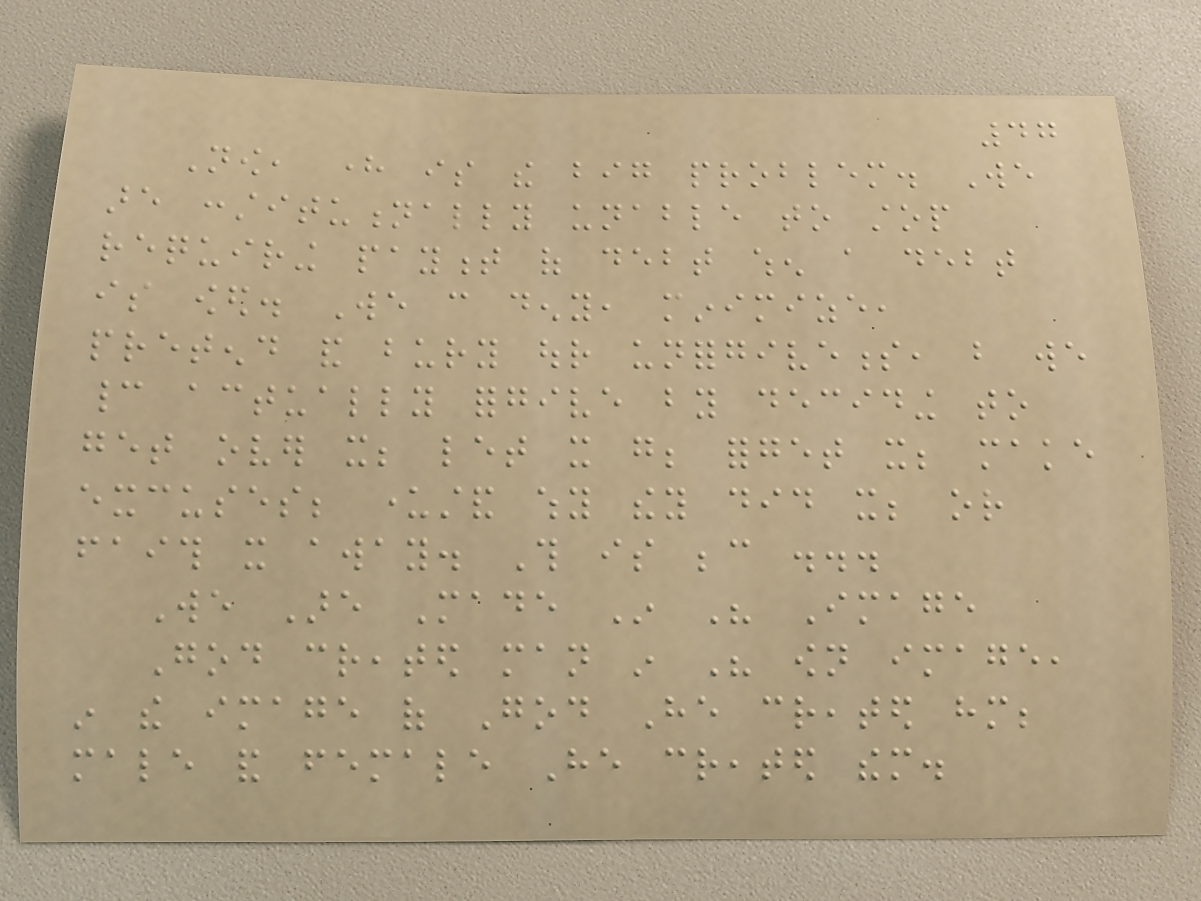47
Now, here is the big problem. We
are constitutionally unable to stop
requiring payment of debt when a debt
is owed. We can deny, minimize,
pretend and bury our unforgiveness, but we
cannot actually forgive by deciding to
get over it; let it go; forget it; make
excuses; understand why they did it; or
faith it away. This is because ...
We Are Made In His Image
God created man in His own image,
in the image of God He created him;
male and female He created them.
